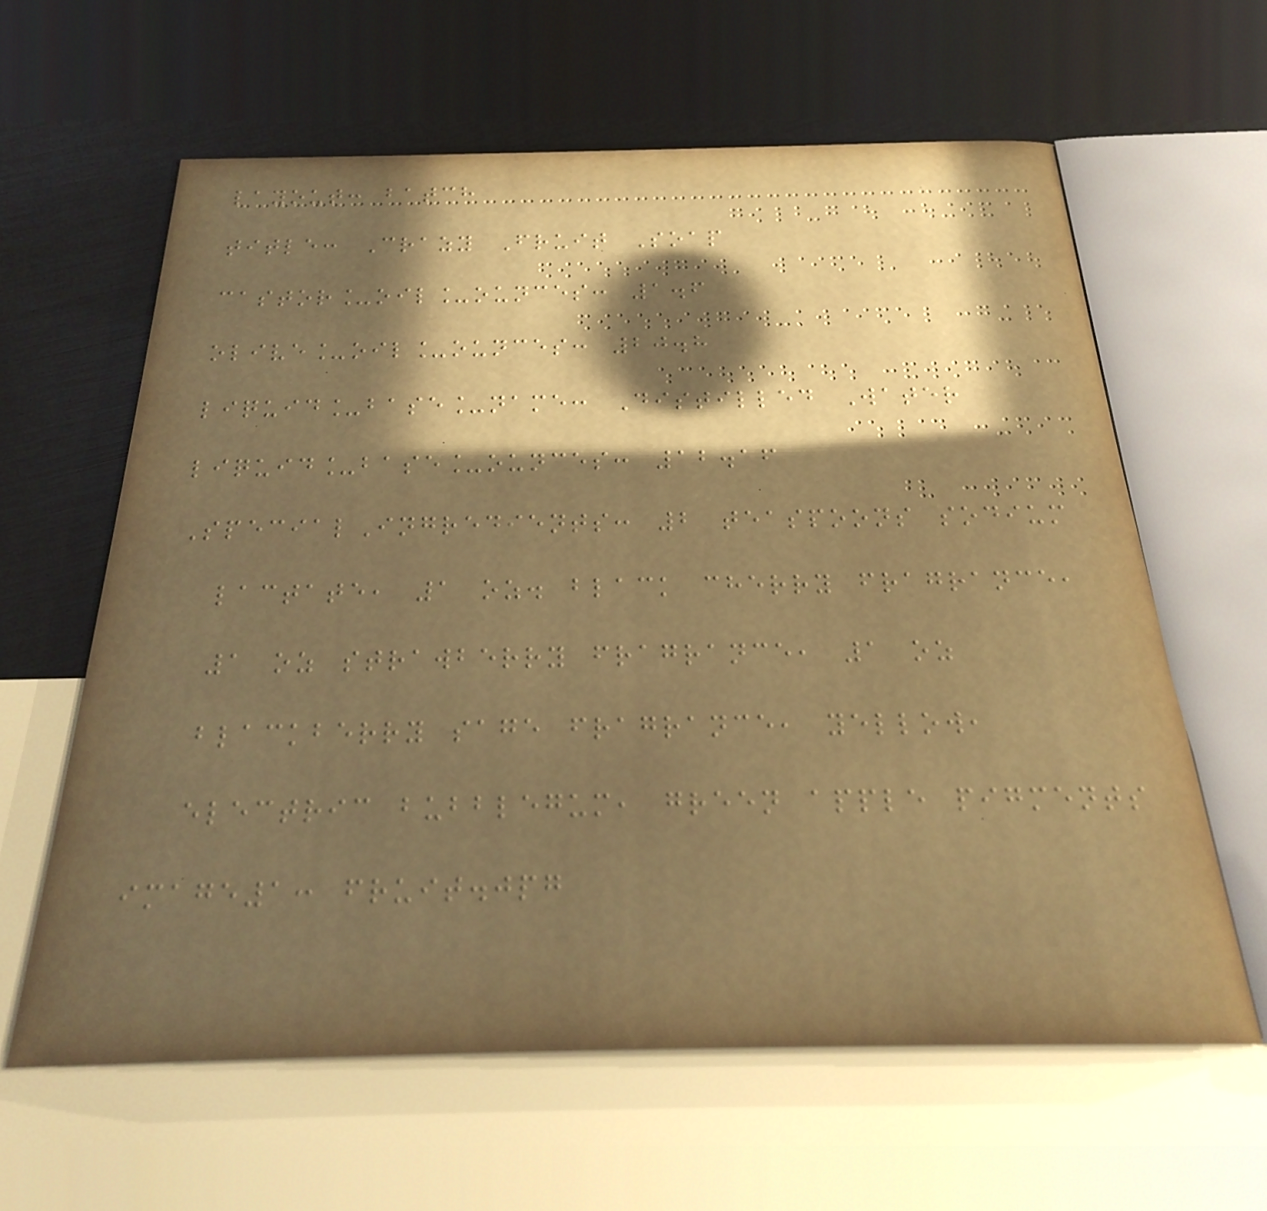layout: batch
title: Crazy Fruit Soap
castor_oil_ounces: 1.6
olive_oil_ounces: 20.8
liquid_base_name: Distilled Water
liquid_base_ounces: 12.16
SpecialIngredients: 2 teaspoons sodium
lactate, 1 oz. black cherry fragrance,
1 oz strawberry fragrance, 1 oz
blackberry sage fragrance, yellow,
electric bubblegum, green apple pigments
image1: fruit.jpg
